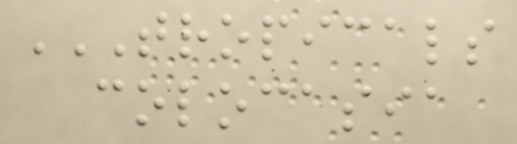TROPICALS
COLOCASIA
